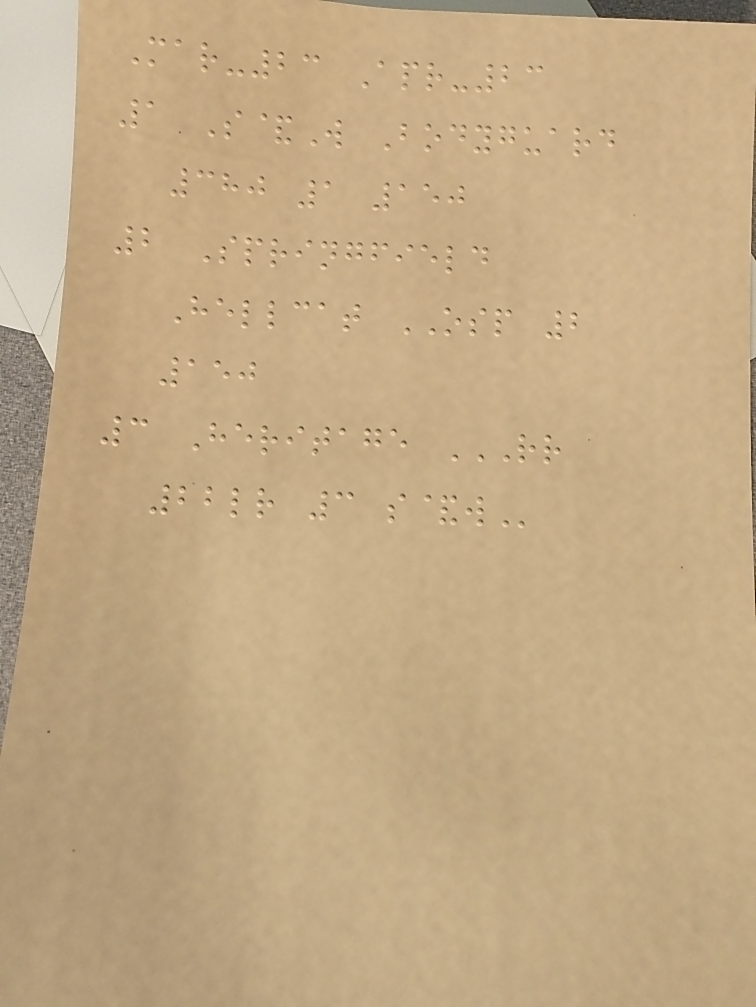Mar-23 Apr-23
1 S&W Bodyguard
380 1 150
2 Springfield
Hellcat OSP 2
150
3 Heritage RR
22LR 3 S&W
